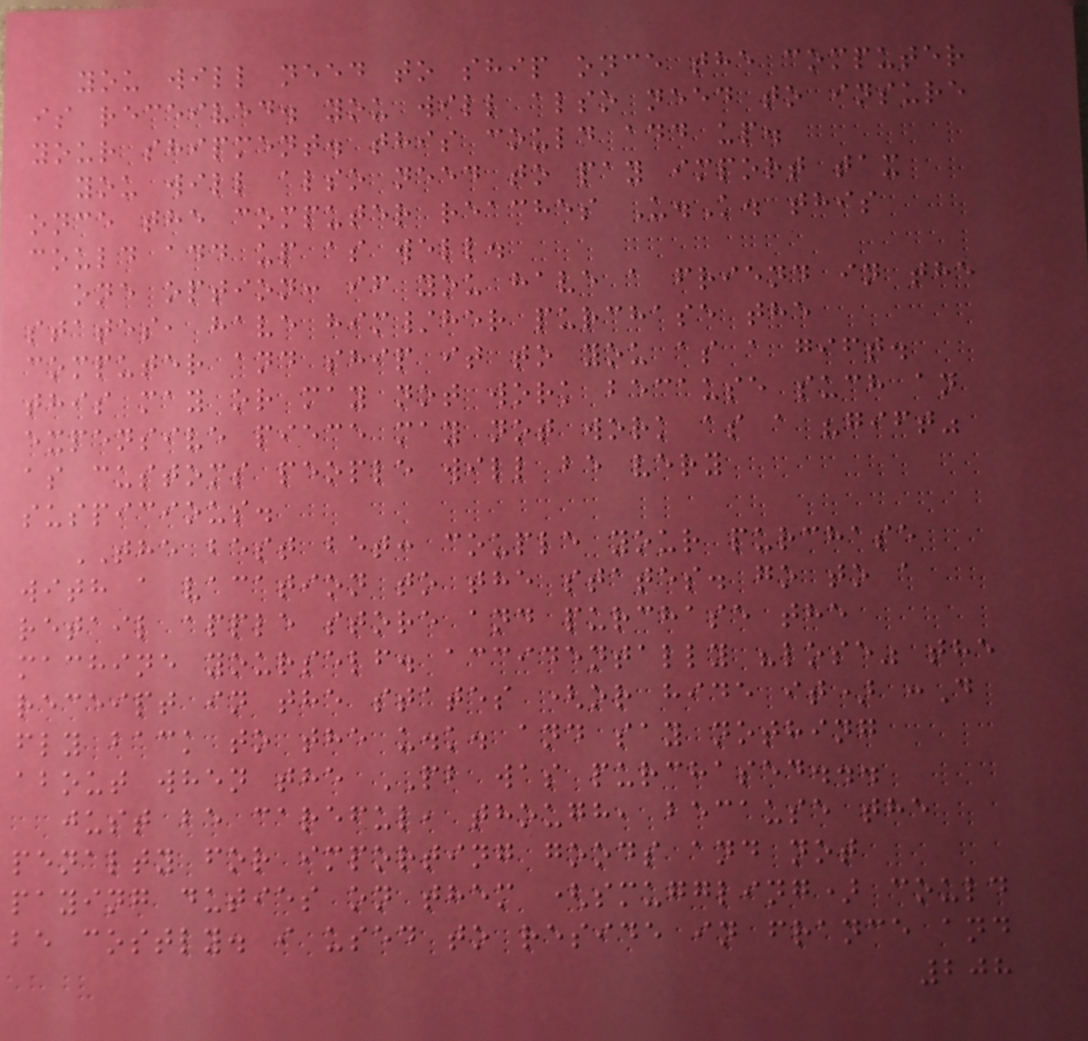you will need to ship once the computer
is received. you will also need to insure
your shipment. this could add up.
you will also need to pay import tax
once the computer reaches U.K. this
could add up as well.
one option: if you have a friend in the
states, have him/her purchase the
computer and ship it to you as a gift.
this may or may not work because such an
expensive piece may not work as a "gift"
as customs people will be very
suspicious.
THE best bet: couple your purchase
with a vacation to the states. go to a
retail apple store and purchase the
machine yourself. accidentally "lose" the
receipt in the states (or hide it) :D
fly back to the u.k. and say nothing
about when the PB was purchased...
just be careful, though, because the
penalty for importing goods and not
paying duties on them (smuggling) could
be costly. i used to reside in france and
208
